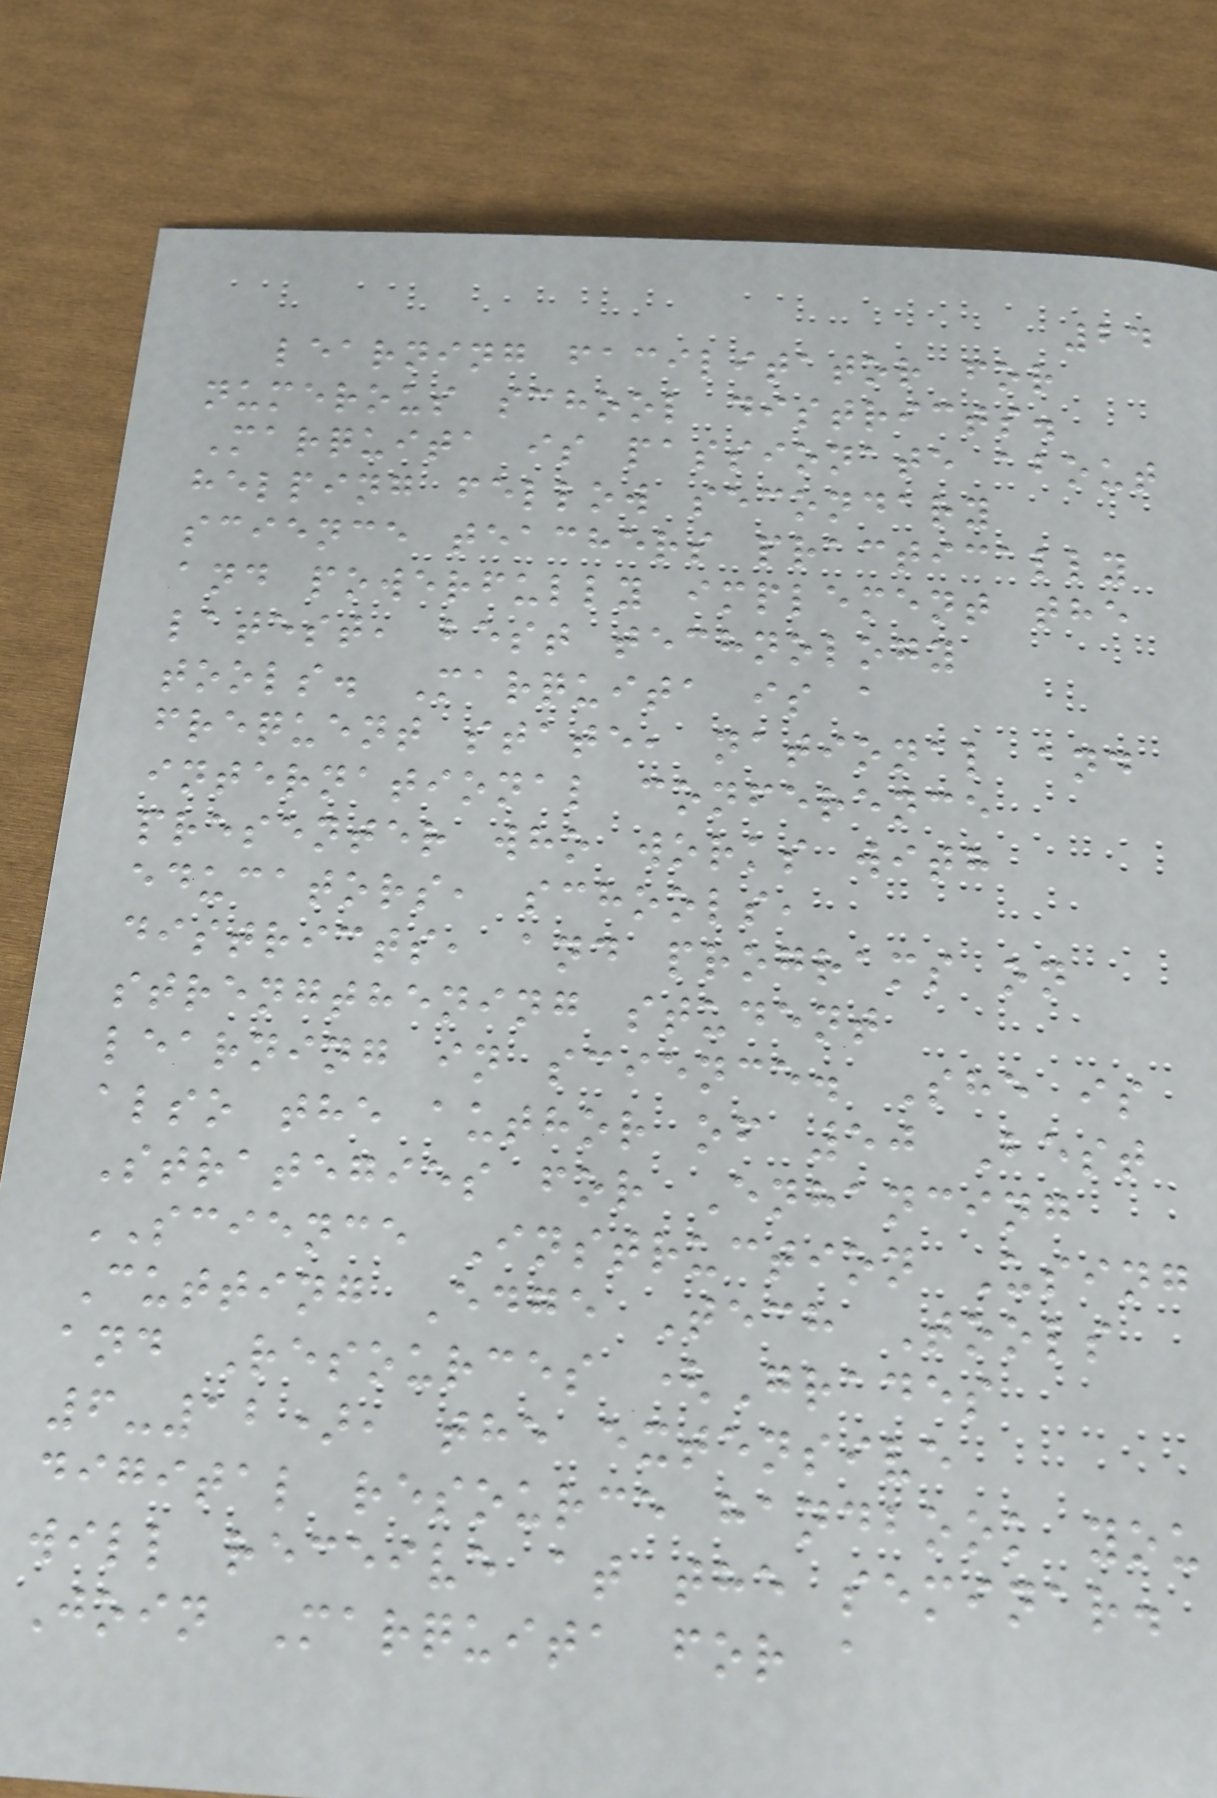24
learning facilitator for
numerous school districts.
Marquita is passionate about
helping fellow secondary
science teachers practically
and powerfully implement the
latest, best technology
tools. Marquita is a
frequent state, national and
international conference
presenter who works with
educators, schools,
districts, and programs on
strengthening student
learning in science. She is
also the author of 50 Best
Strategies for Enhancing
SCIENCE Instruction Using
Cutting Edge Tech Tools
and Resources (Grades
6-12), the extensive
digital resource handbook you
will receive at the seminar.
Join Marquita for a
